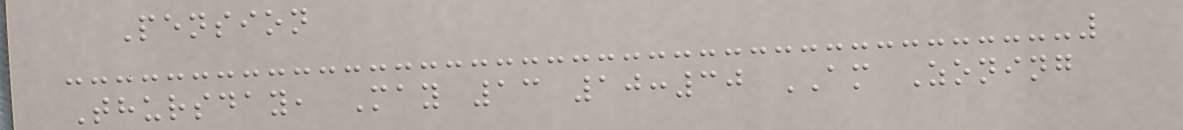Pension
Thursday, May 13 10:30 AM Zoning
